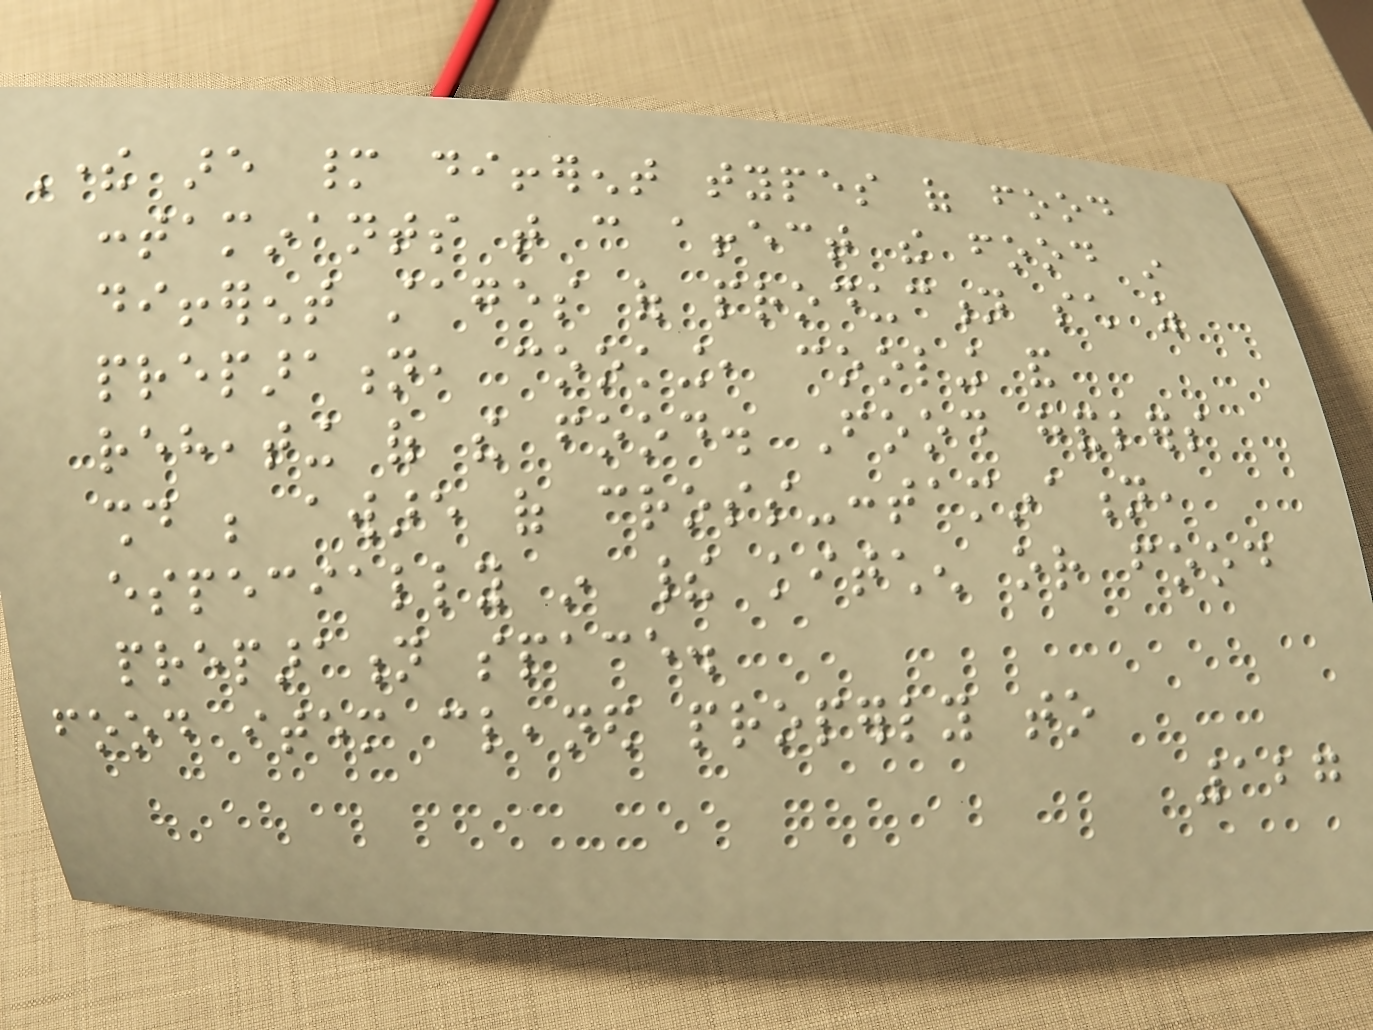There are many different types of food
contaminants that can affect the food in
different stages of production such as
preparation, cooking, cooling and
reheating of the food. Food handlers
should be aware of cross-contamination,
especially in their kitchen or food
preparation space.
food item cleaned properly to
127
